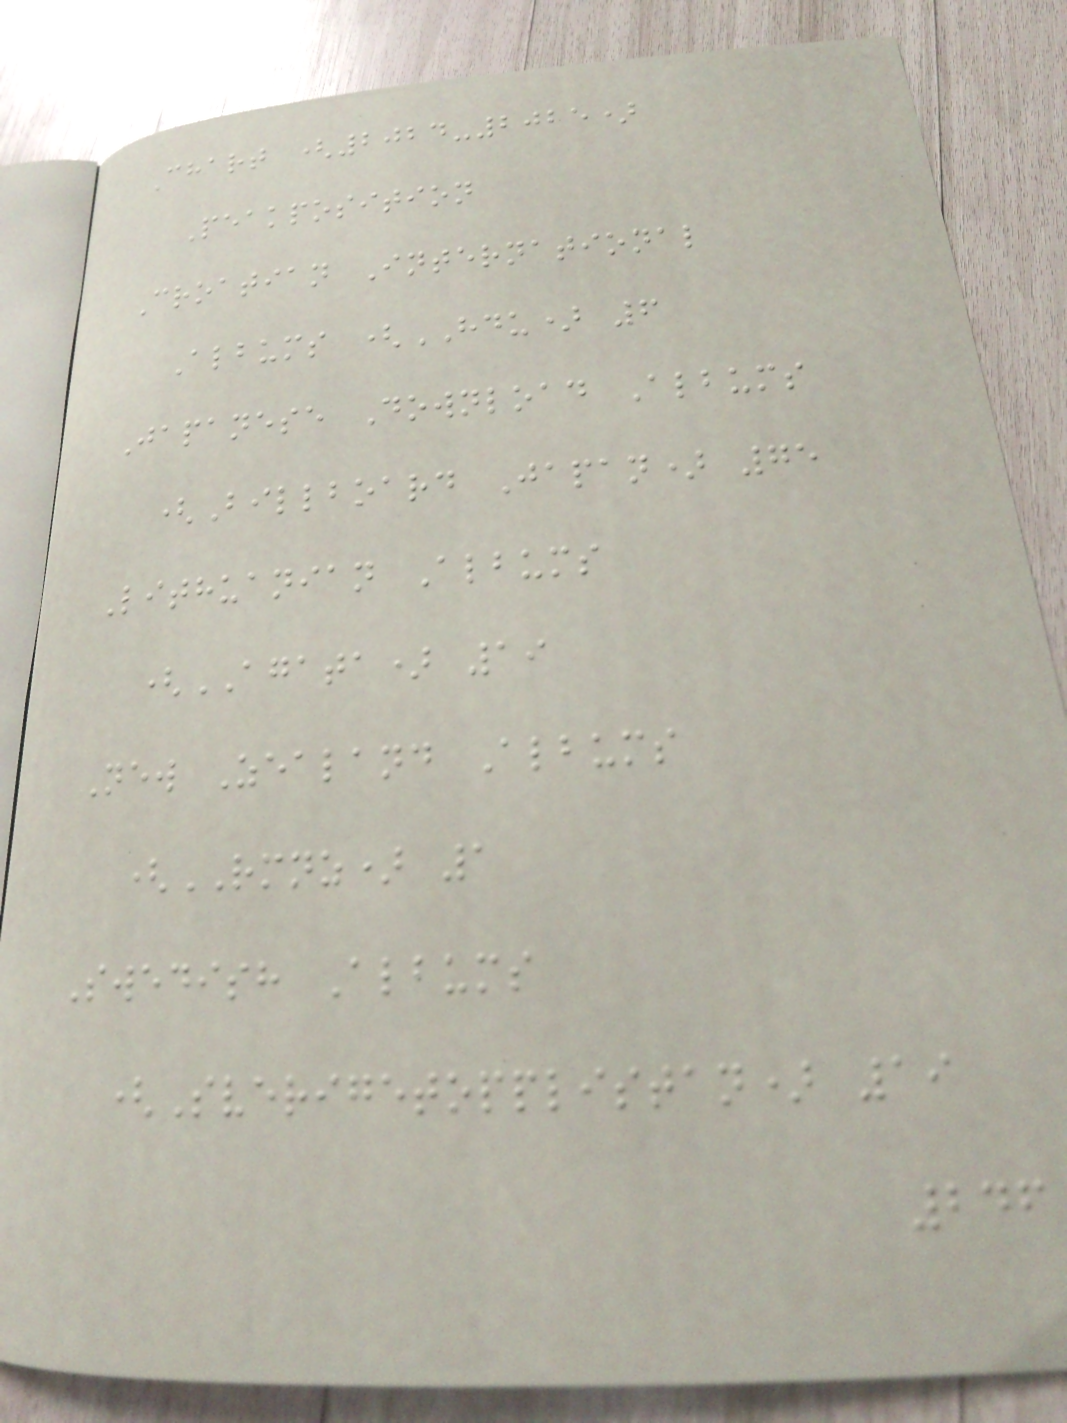Chart (2024-2025)
Peakposition
Croatian International
Albums (HDU) 6
Japanese Download Albums
(Billboard Japan) 75
Lithuanian Albums
(AGATA) 19
New Zealand Albums
(RMNZ) 1
Swedish Albums
(Sverigetopplistan) 19
246
